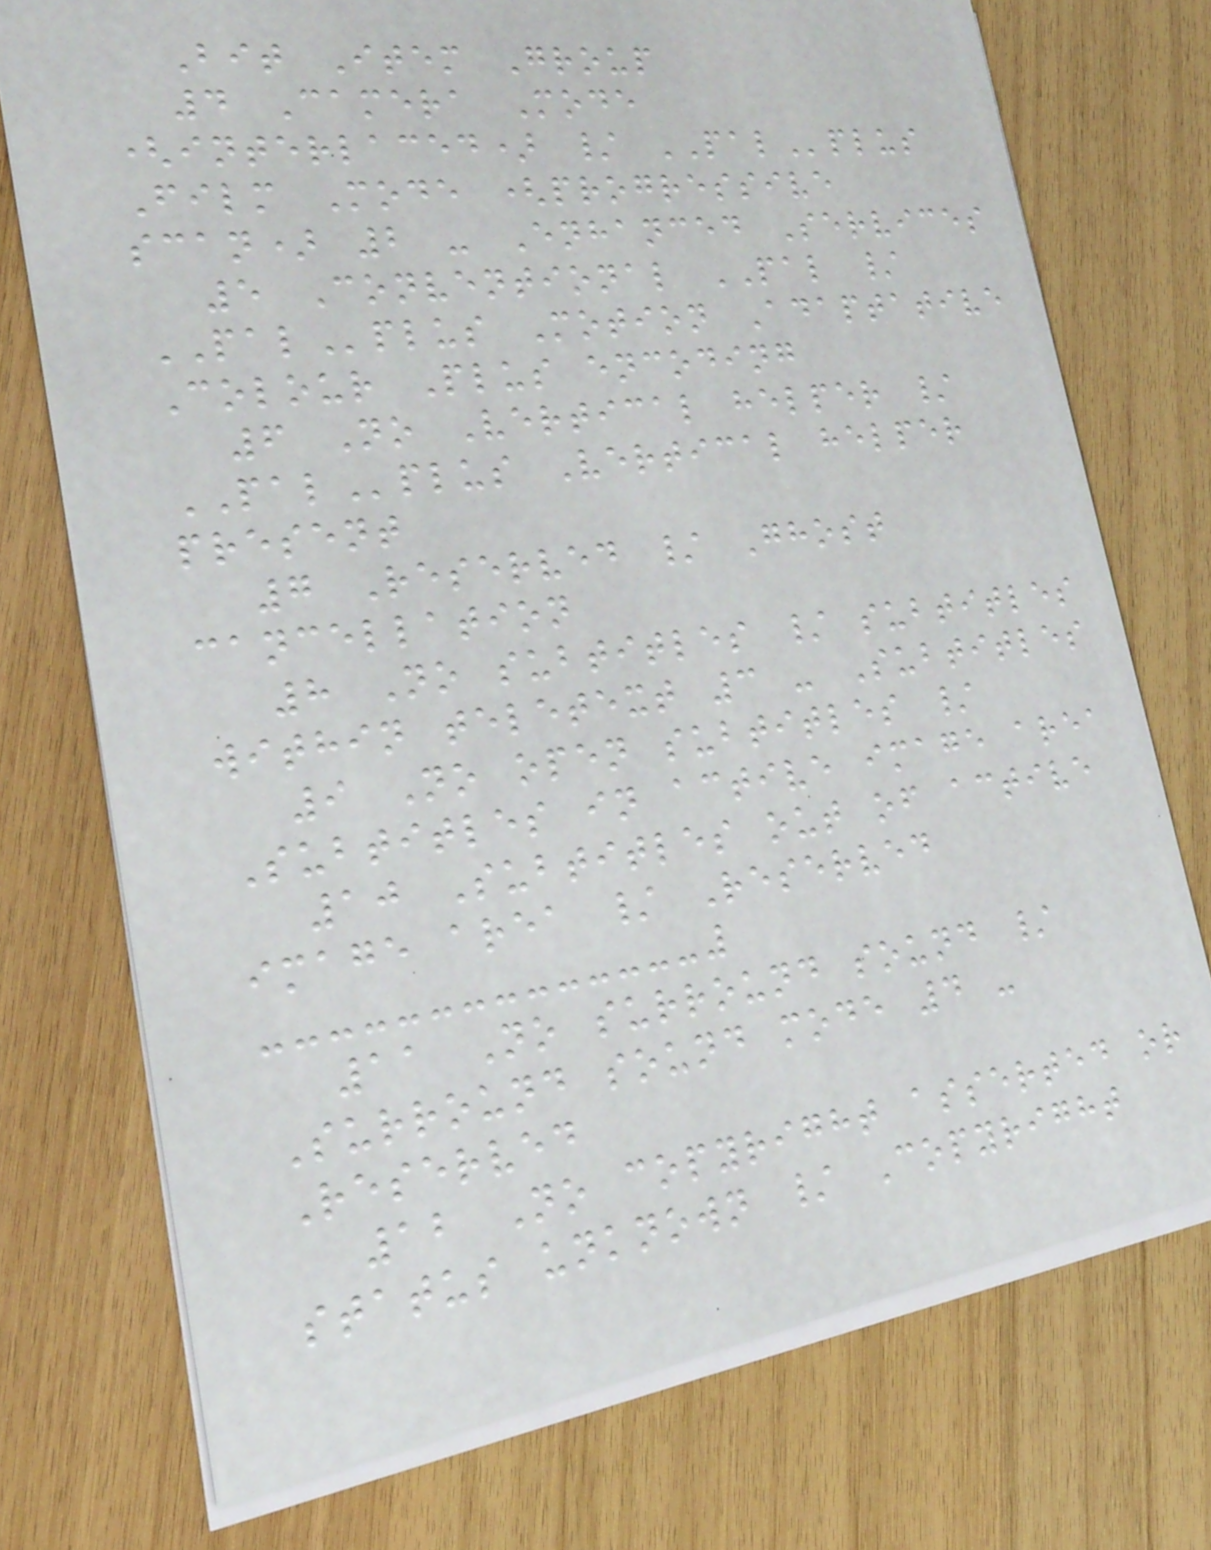Bit Item Group
4 Camera Mode
(interlaced) / PALplus
Film Mode (progressive
scan) 2 - Enhanced Services
5 Conventional PAL /
PALplus Motion Adaptative
Colour Plus encoding
6 No Vertical helper /
PALplus Vertical helper
present
7 Reserved / Ghost
cancellation
8 No subtitles / subtitles
within teletext 3 - Subtitles
9 No open subtitles /
Subtitles in active image area
10 Subtitles out of active
image area / Reserved
11 No surround sound /
Surround sound mode 4 -
Reserved
12 No copyright asserted or
status unknown / Copyright
